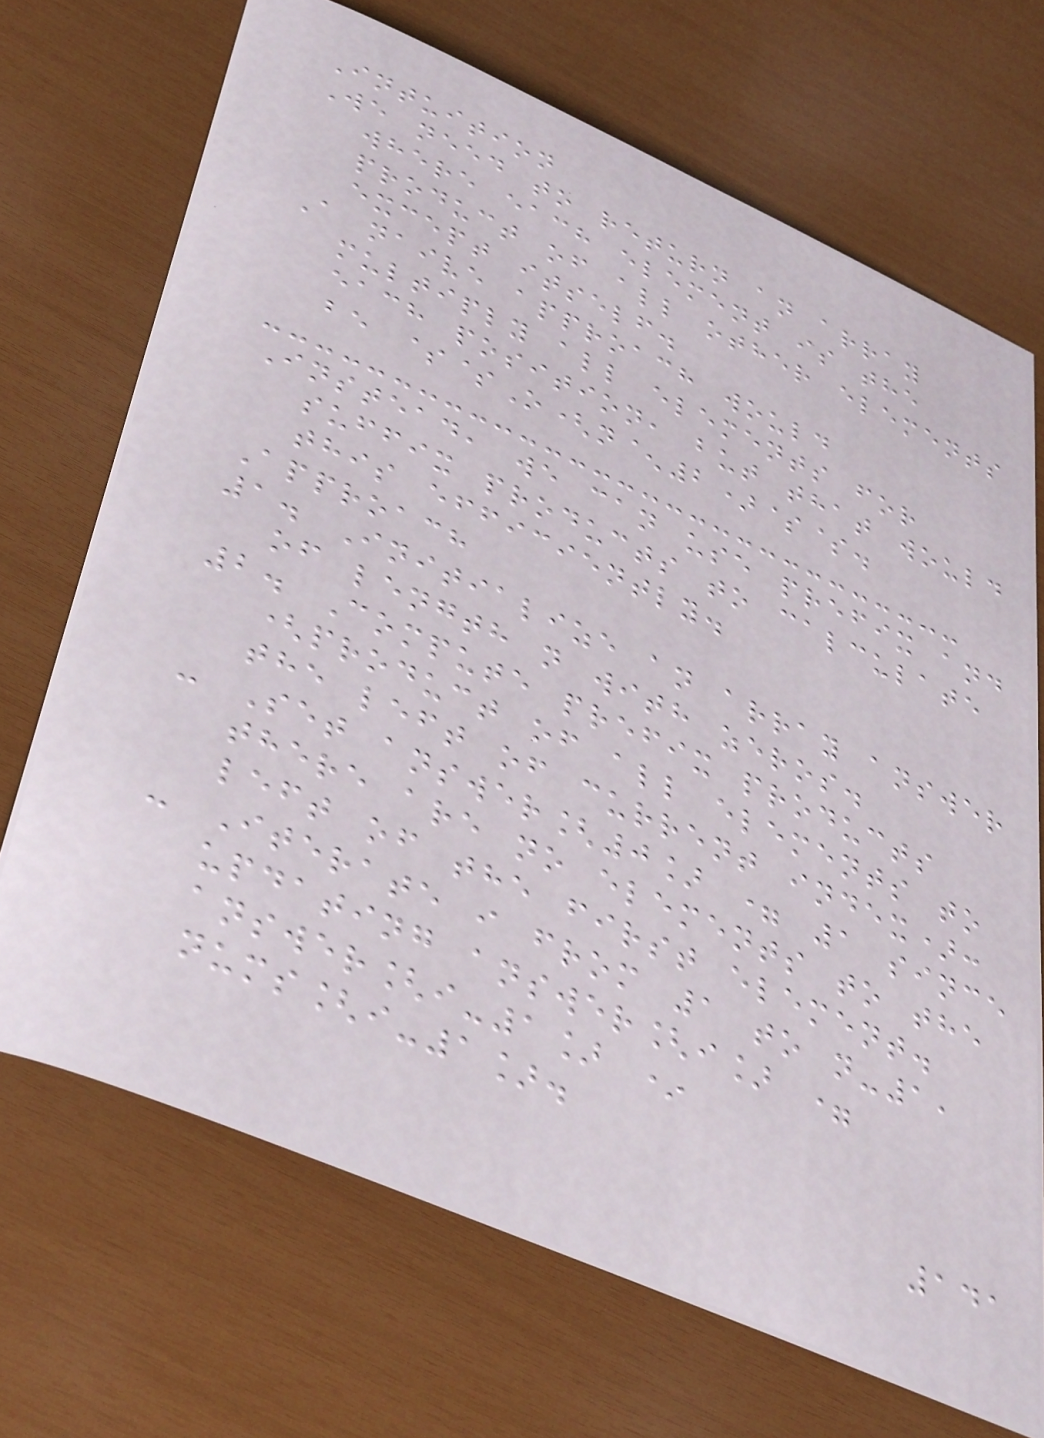Intuition
We need to return an array
where each element is the
product of all other elements
except itself.
A naive approach would
multiply all elements for
each position, but that would
be $$O(n^2)$$.
Instead, we can use prefix and
suffix products to calculate
this efficiently.
Approach
1. Initialize an array answer
of length n with zeros.
2. Compute prefix products
(product of all elements to
the left of current index):
- Set answer[0] = 1 since
there are no elements to the
left of the first element.
- Iterate i from 1 to n-1,
updating answer[i] =
answer[i-1] *
nums[i-1].
141
